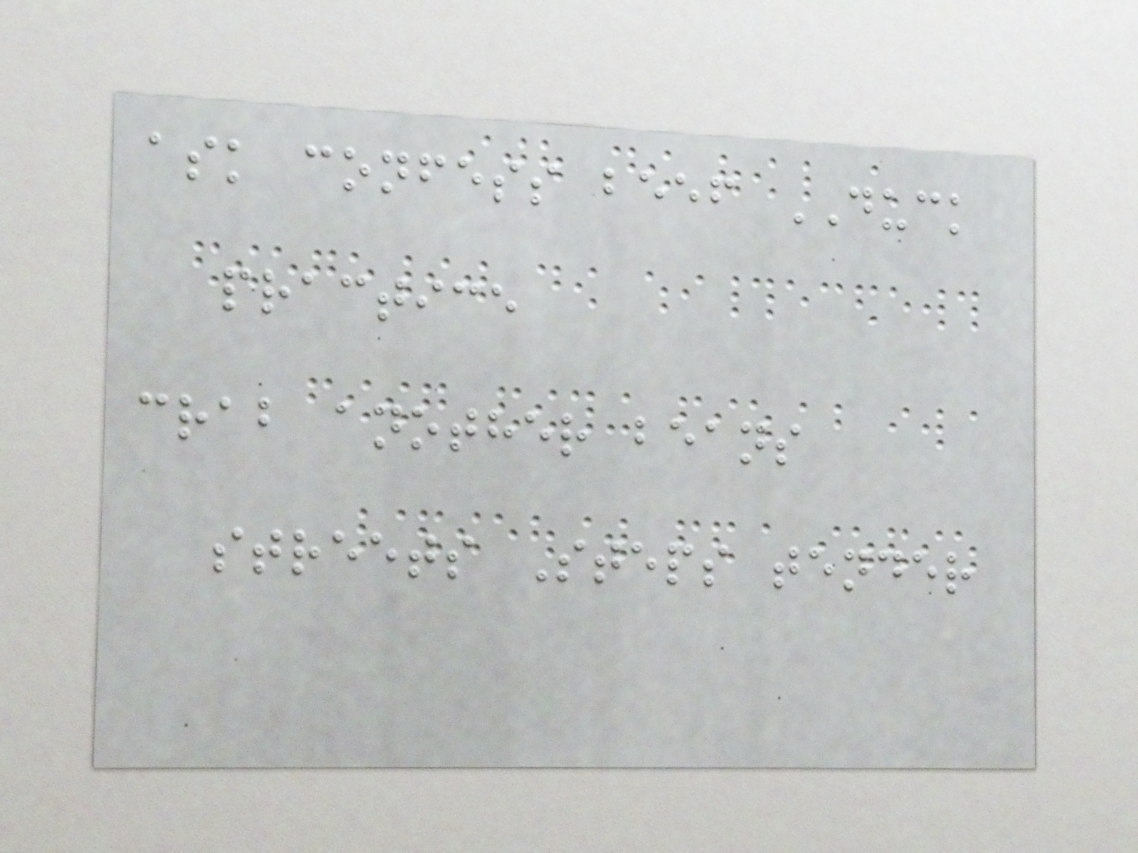ask confess beef DUCK
practice
crab another beans
streets Steps tender
